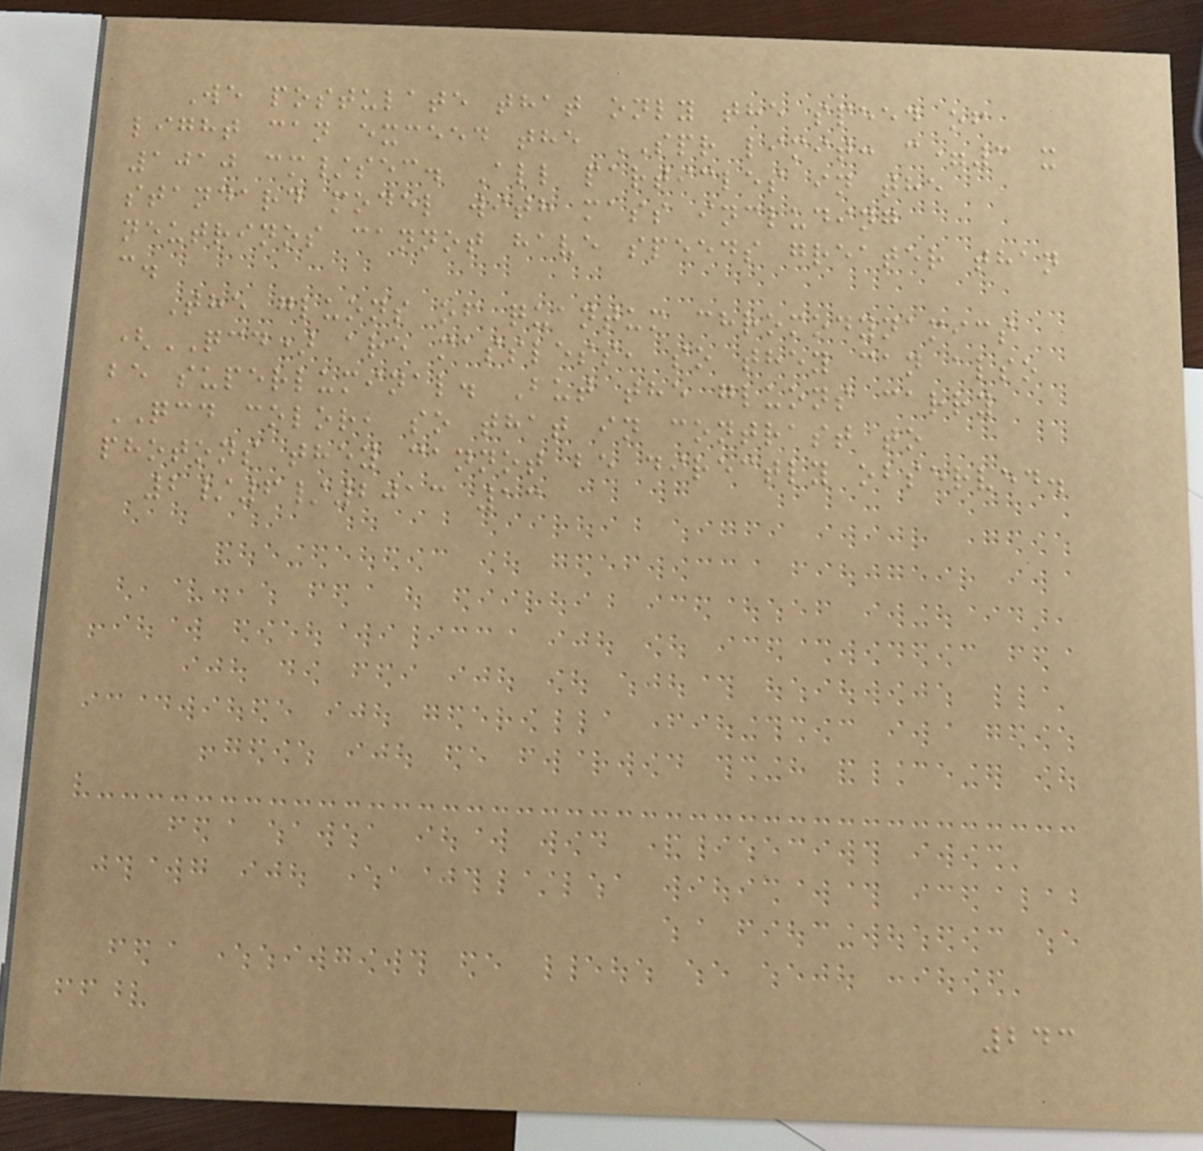We postulate that only the speed of
light can exceed the SPR limit: c=3 x
1010 cm/sec. All particles in the
standard model with mass including
neutrinos cannot have speeds greater than
c.
The gluons of quantum chromodynamics
(QCD) are massless, so they can also
be superluminal. But the gluons carry
QCD color, so that in contrast to
photons they cannot be directly observed.
2/6/2013 13
243
